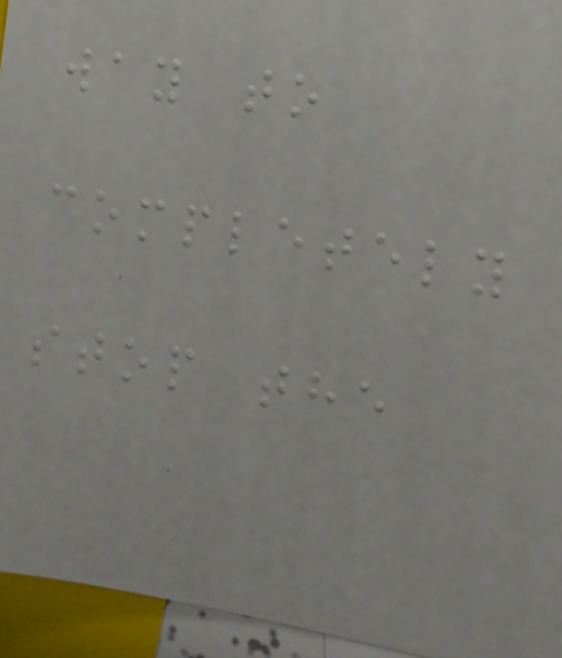way to
completely
stop the
